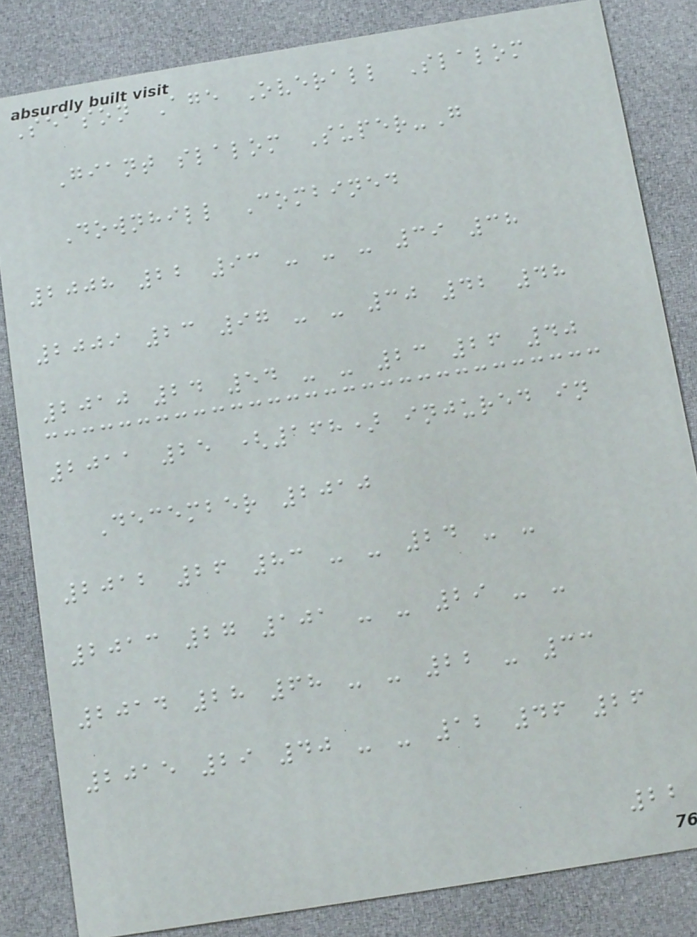Season Age Overall Slalom
Giant slalom Super-G
Downhill Combined
2008 22 93 - - - 39 38
2009 23 97 - - 30 42 48
2010 24 54 - - 23 26 40
2011 25 (168) injured in
December 2010
2012 26 83 - - 24 - -
2013 27 101 - - 29 - -
2014 28 68 - - 22 - 33
2015 29 40 - - 12 46 26
22
